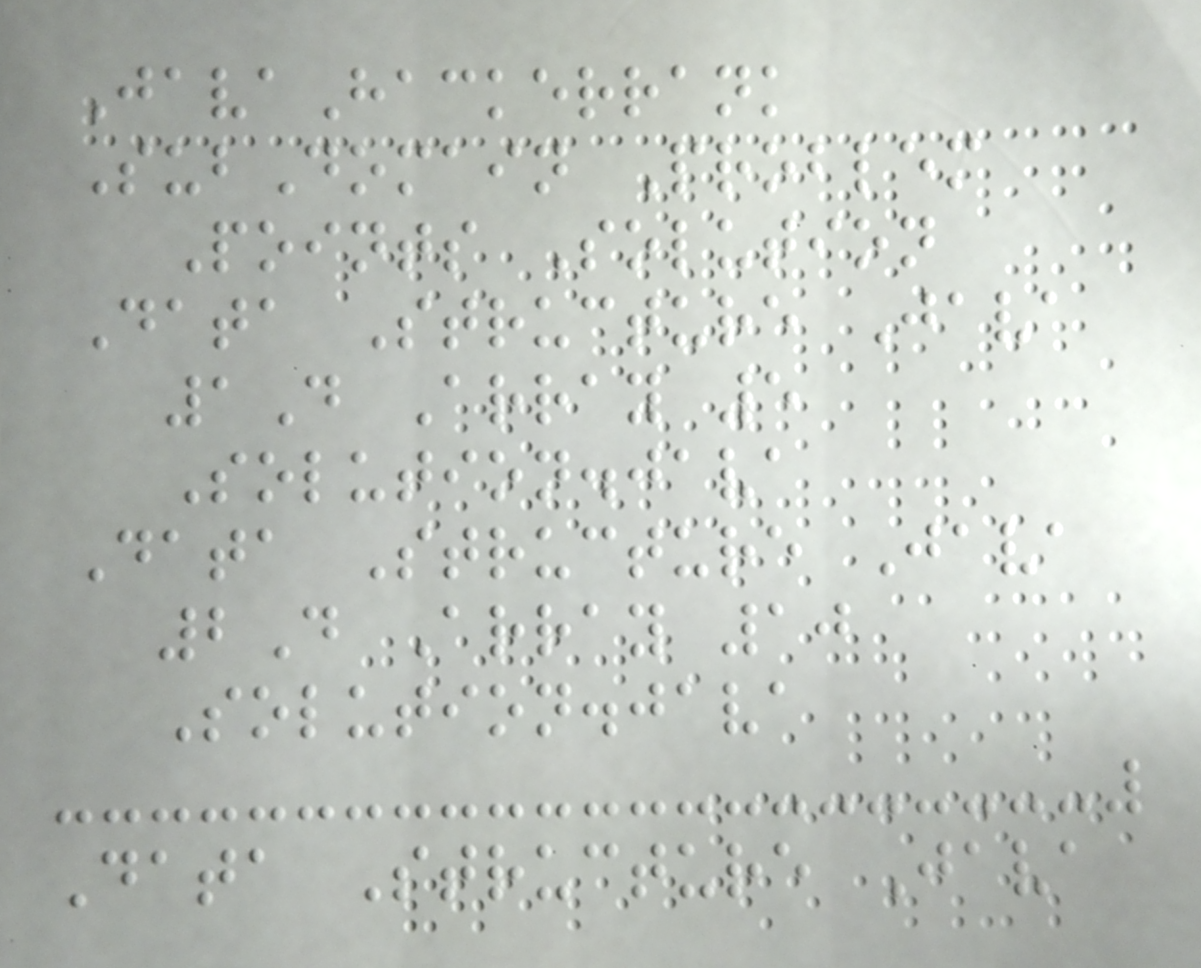JavaHackerrank
SubDomain Problem
Points Solution
Data Structure Java
1D Array 5
Solution.java
Data Structure Java
2D Array 10
Solution.java
Data Structure Java
